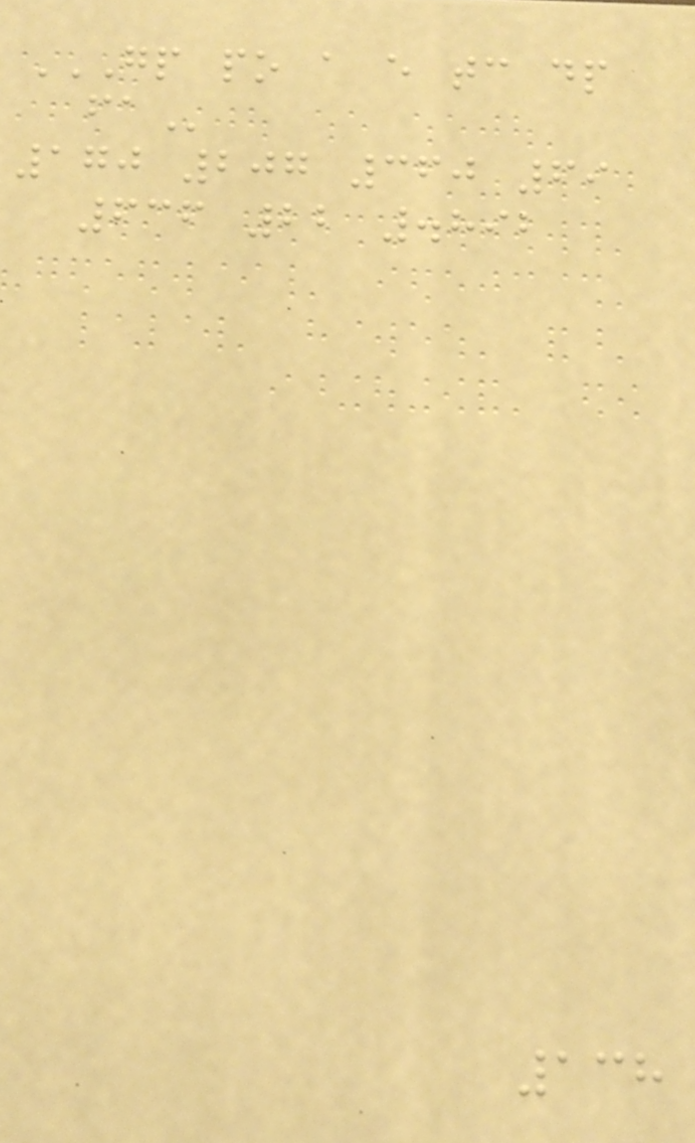GP PO A E TC DP
FA
170 207 360 69
636 22 .892
138
